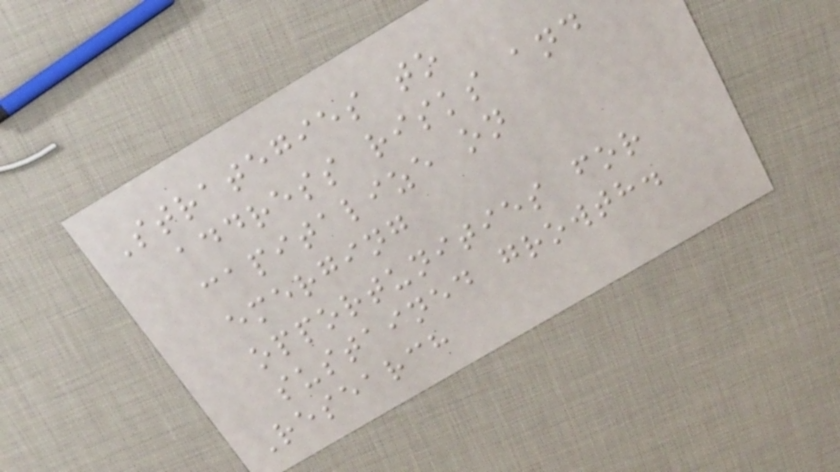Strategies to
address risks and
capitalize on
emerging
opportunities for
sustained growth.
Research
